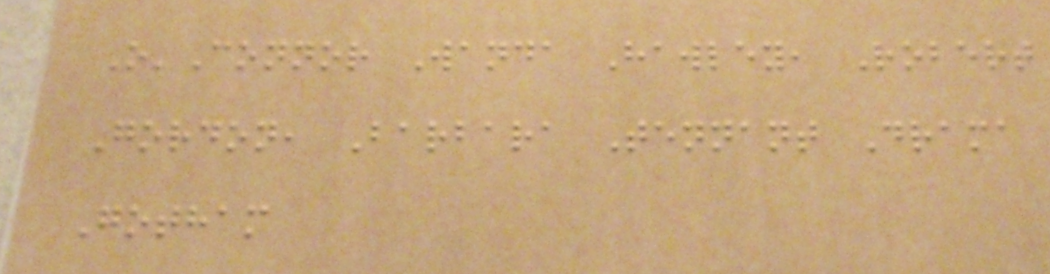O'Connor Wanda Hawley, Robert
Gordon, Barbara Tennant Drama
Gotham
